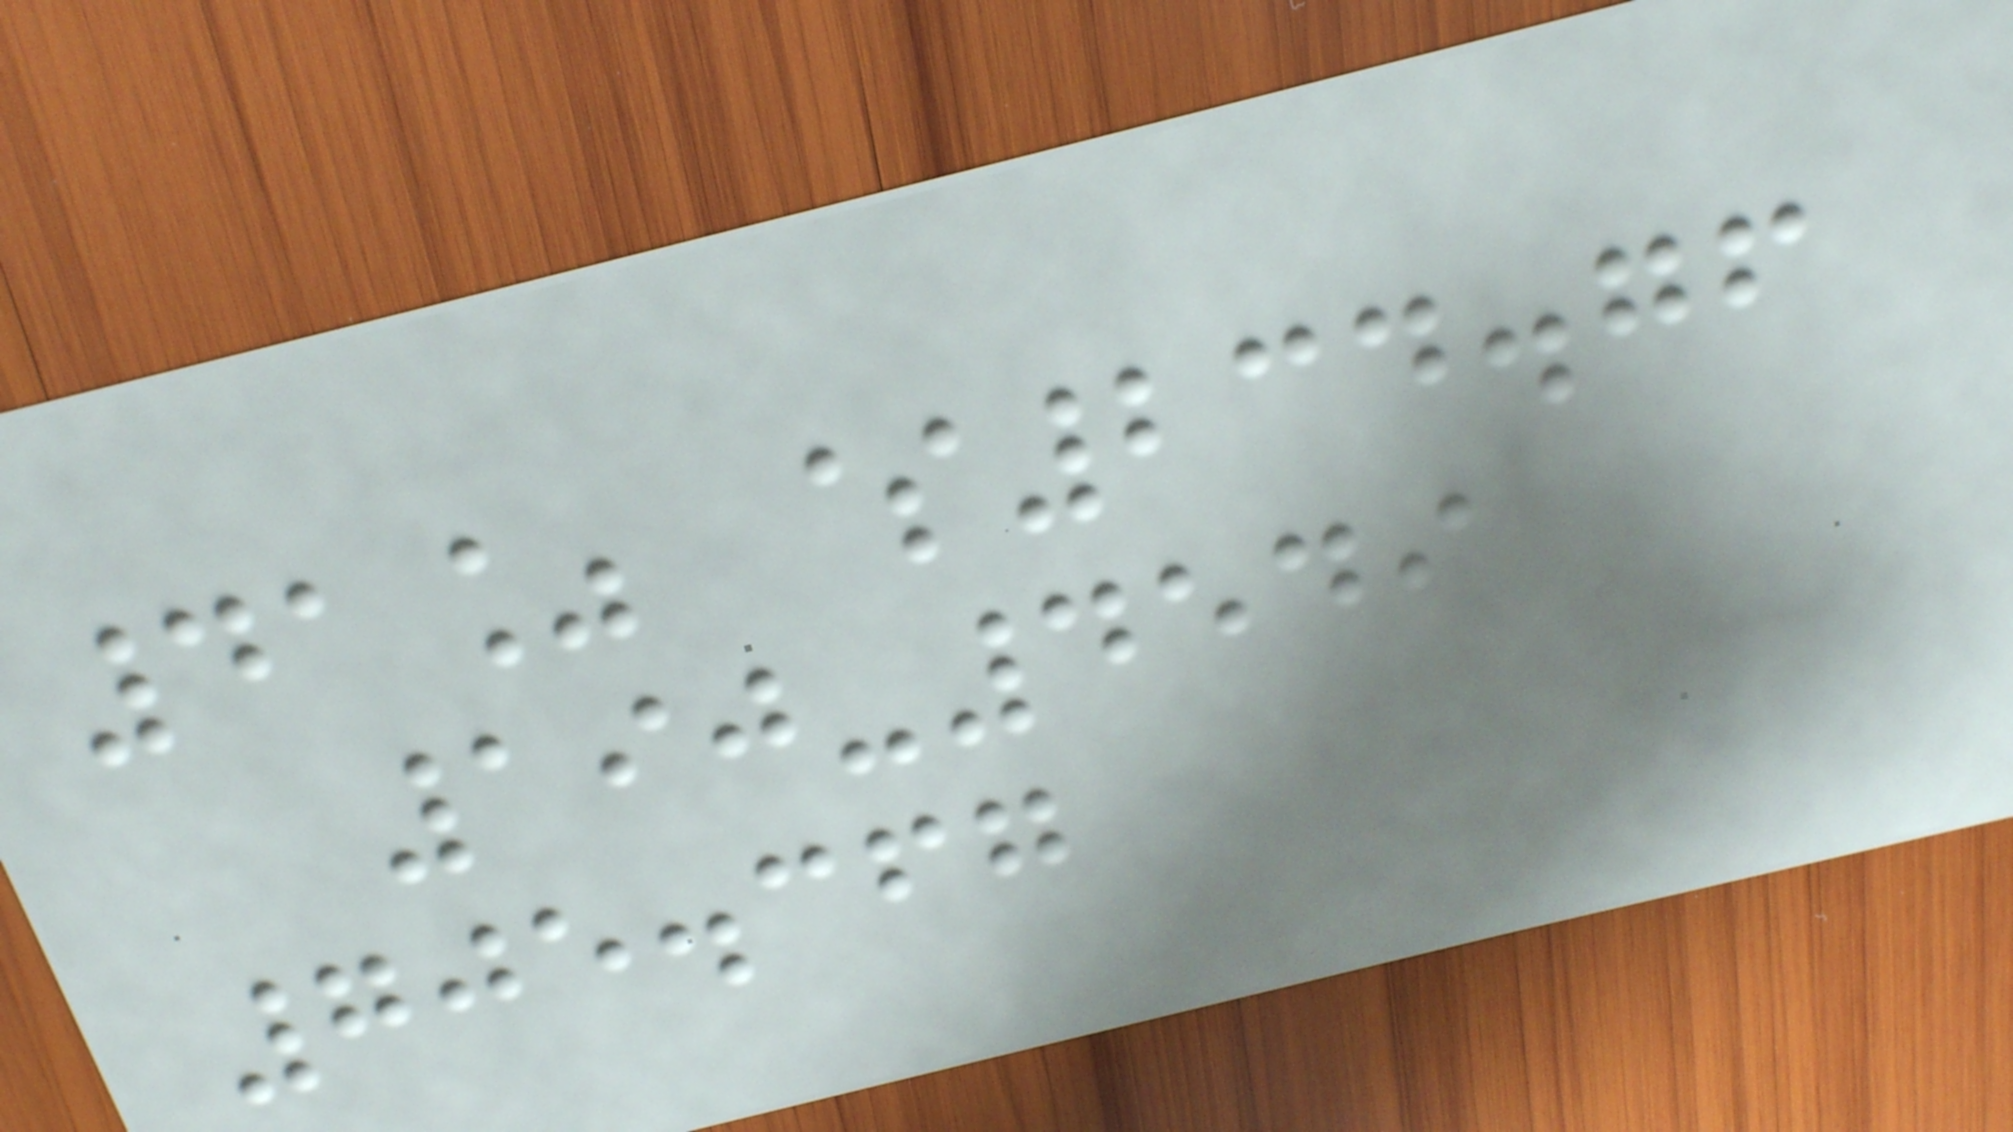41% $234.76
190-4549
705.367
